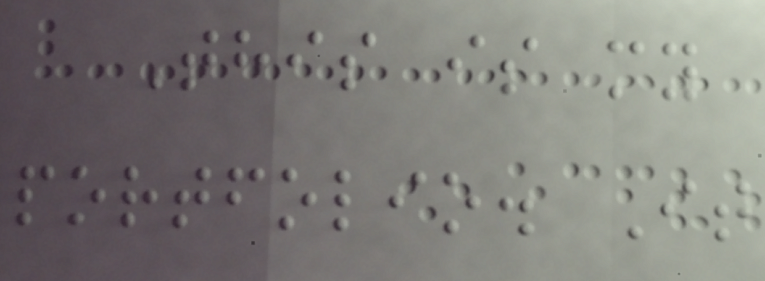This is my
portfolio. It
